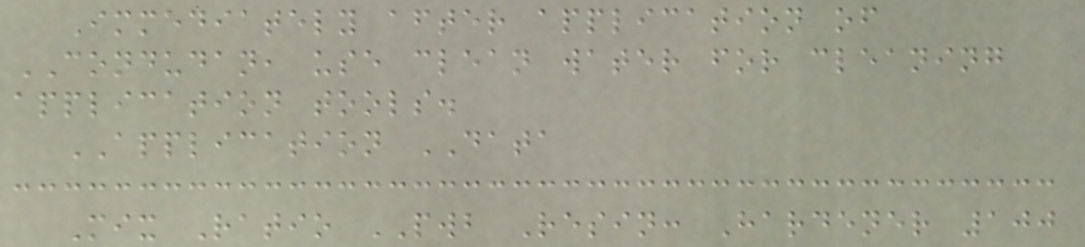Immediately after application of
CONDUDAN, use clean water for cleaning
application tools.
APPLICATION DATA
Mix Ratio PWB Resin: Hardener 100
